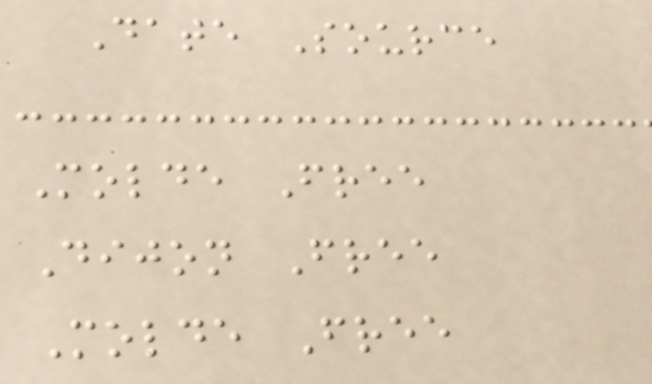Date Source
Molde Free
Dijon Free
Molde Free
